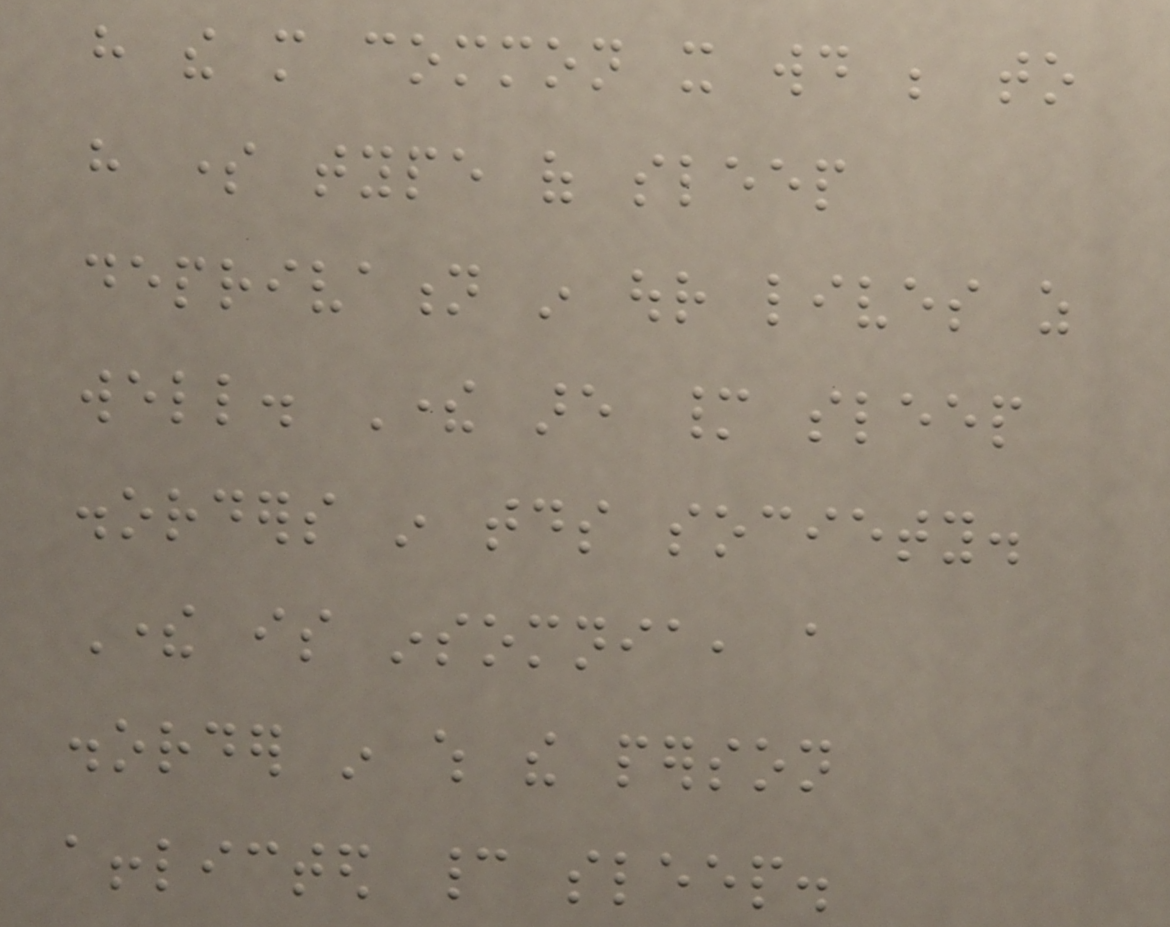have the more common it would be to
have some type of sleep
deprivation in our lives as
well. There are many sleep
disorders in todays society.
There is insomnia, a
disorder in which the person
afflicted cannot sleep.
